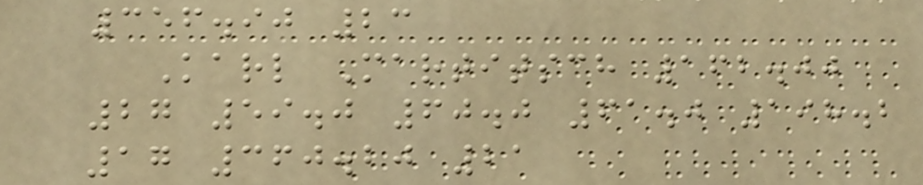356.90 23
Karl Martitsch 162.00
27 59.0 60.0 61.0 198.2
17 360.20 21
